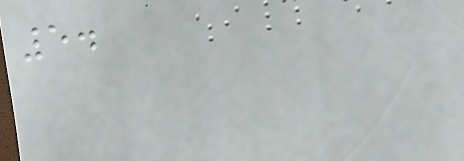5.
